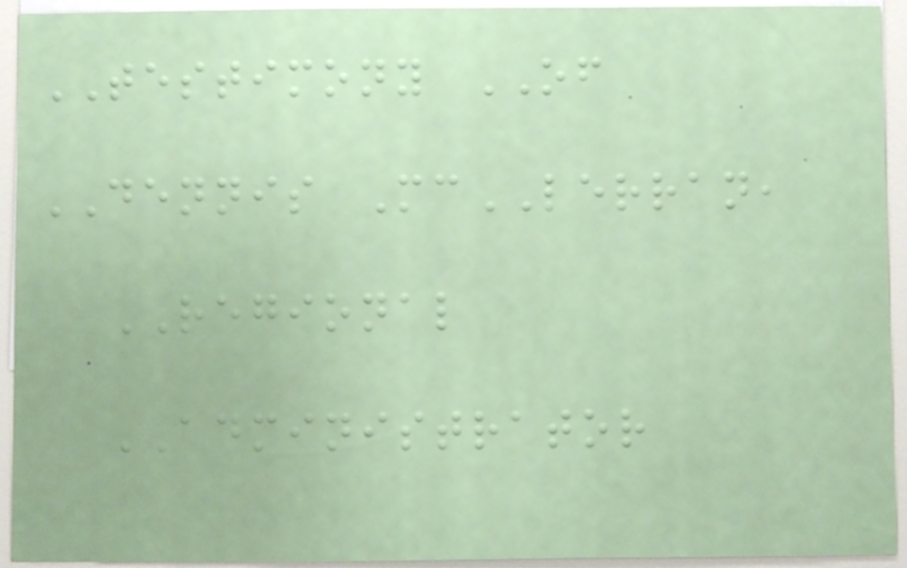TESTIMONY OF
DENNIS McLERRAN,
REGIONAL
ADMINISTRATOR
